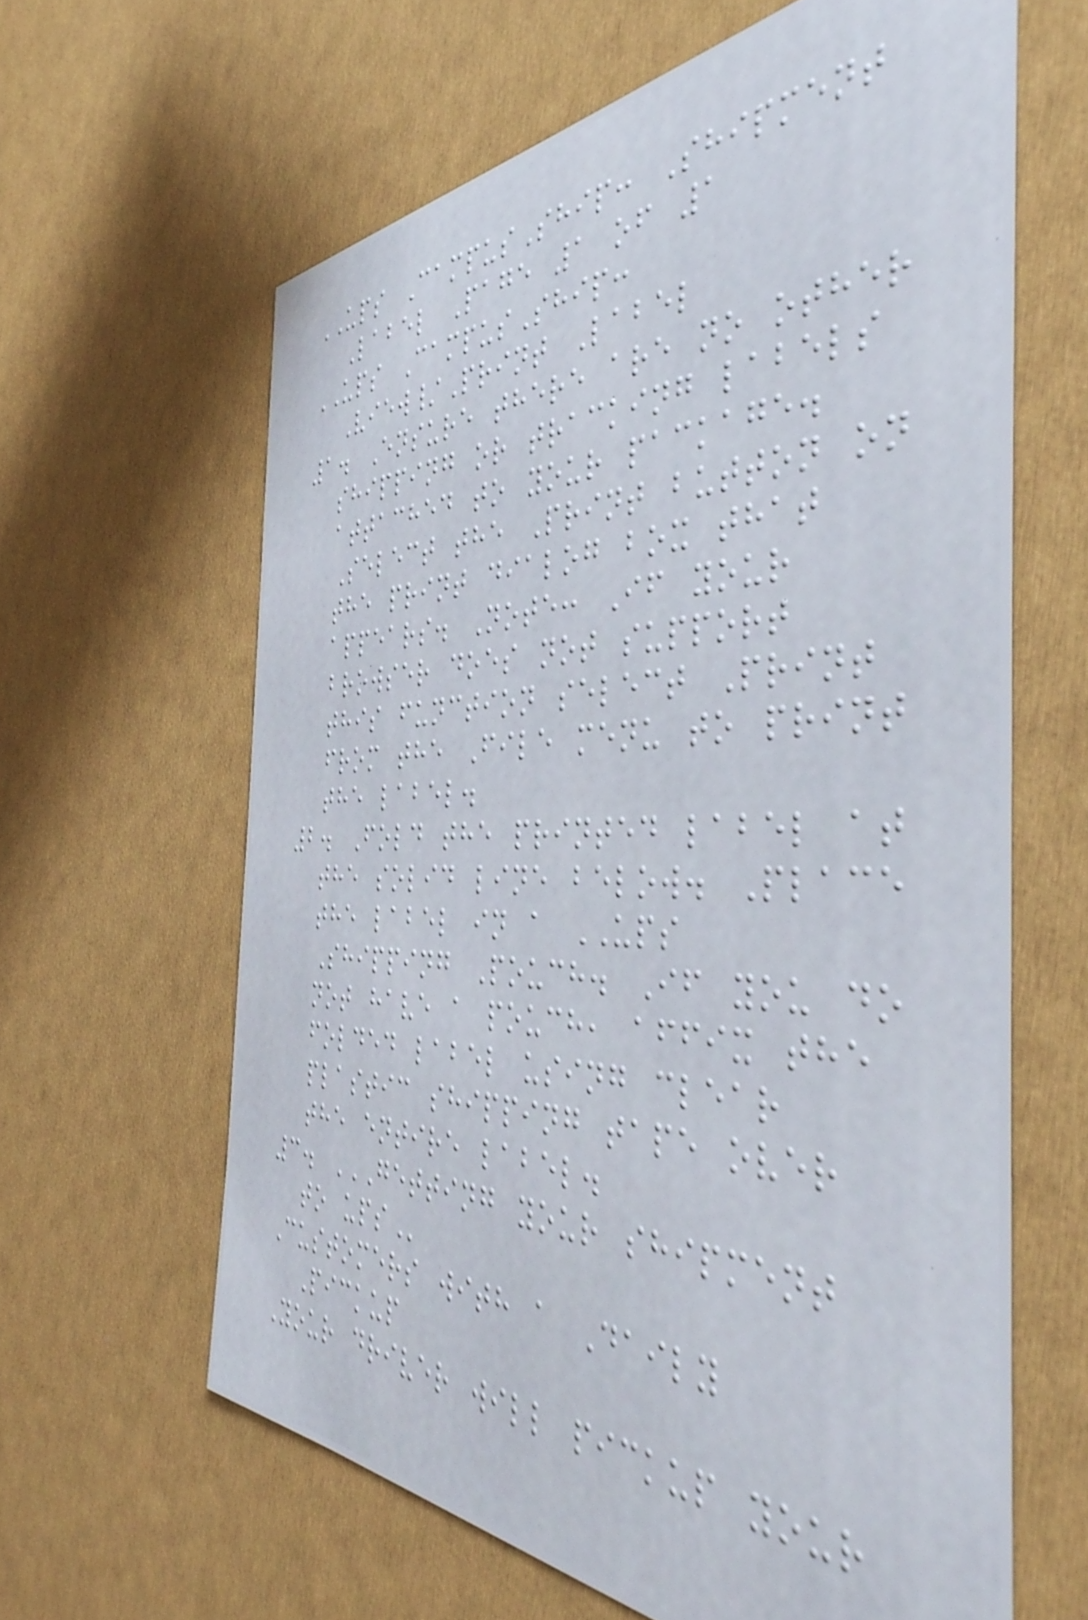UPS CampusShip: Shipment
Label Page 1 of 1
UPS CampusShip:
View/Print Label
1. Ensure there are no other
shipping or tracking labels
attached to your package.
Select the Print button on
the print dialog box that
appears. Note: If your
browser does not support
this function select Print
from the File menu to print
the label.
2. Fold the printed label at
the solid line below. Place
the label in a UPS
Shipping Pouch. If you do
not have a pouch, affix the
folded label using clear
plastic shipping tape over
the entire label.
3. GETTING YOUR SHIPMENT
TO UPS
Customers with a Daily
Pickup
Your driver will pickup your
